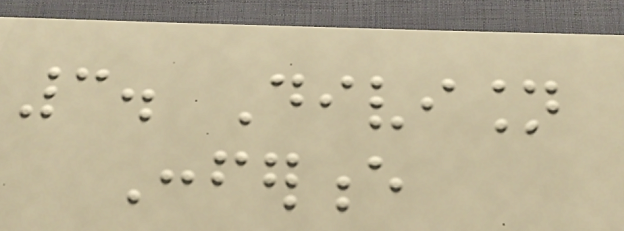3. Division
Conference
